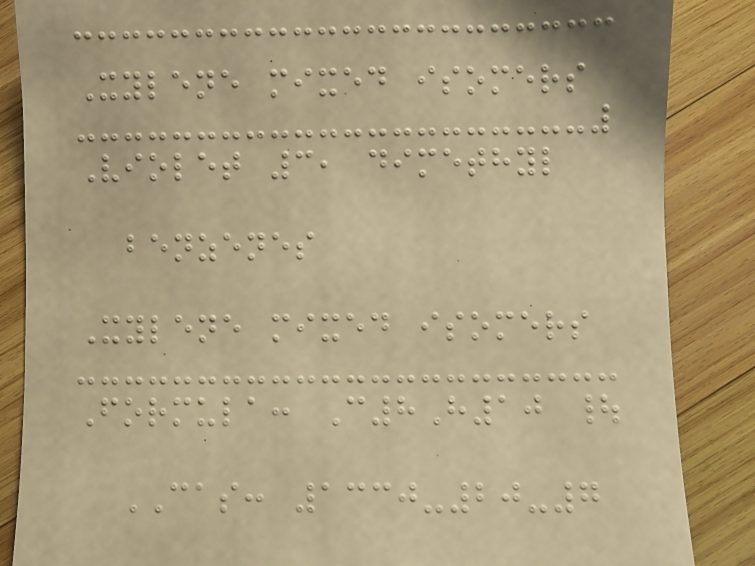Xylene mixed isomers
Violet 3, dimethyl
benzenes
Xylene mixed isomers
Formula: C8H10 |
CAS: 1330-20-7
